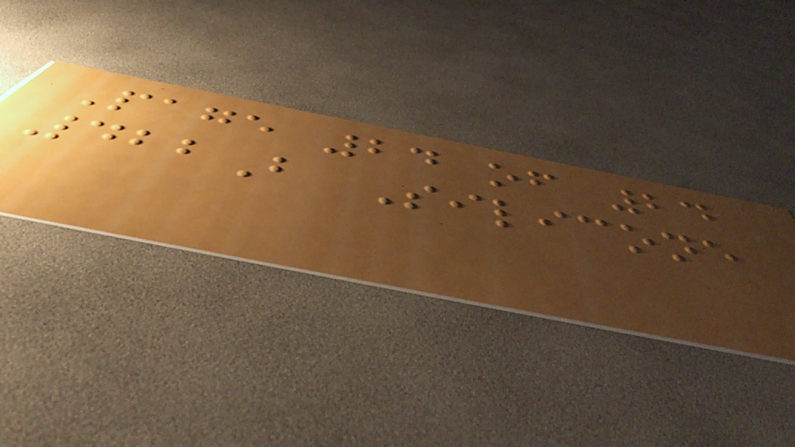Page 24 of 24
422B Silicone
